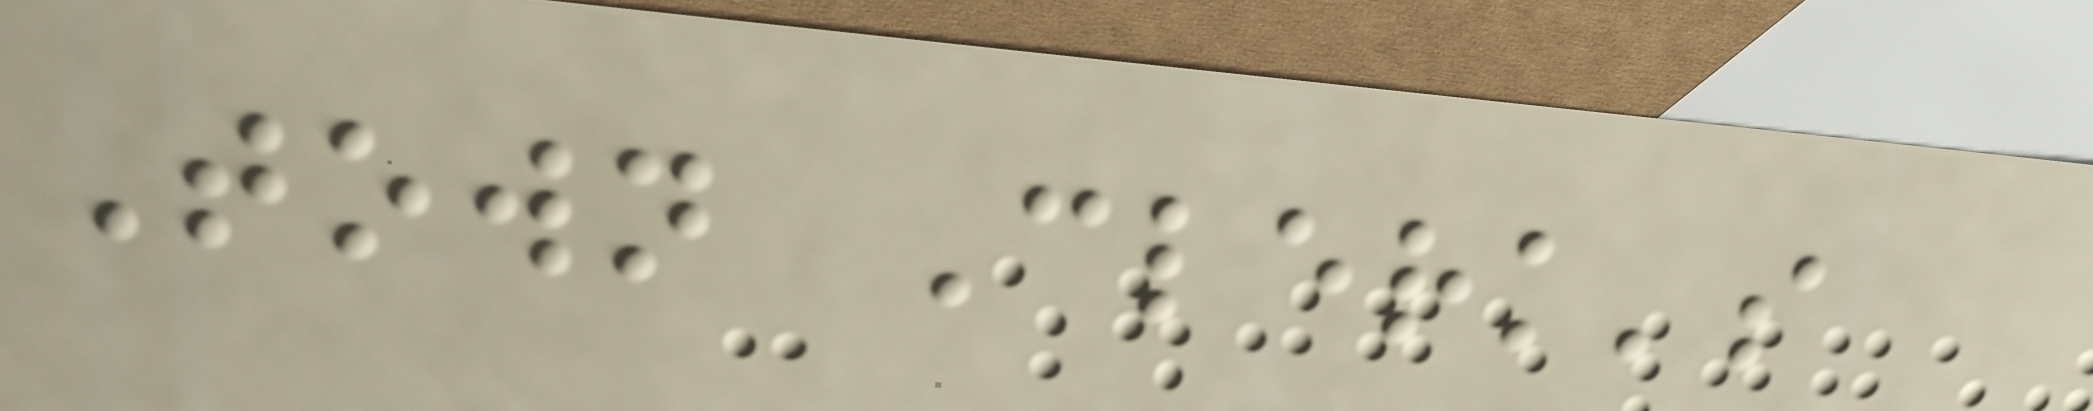Town Clerk's
